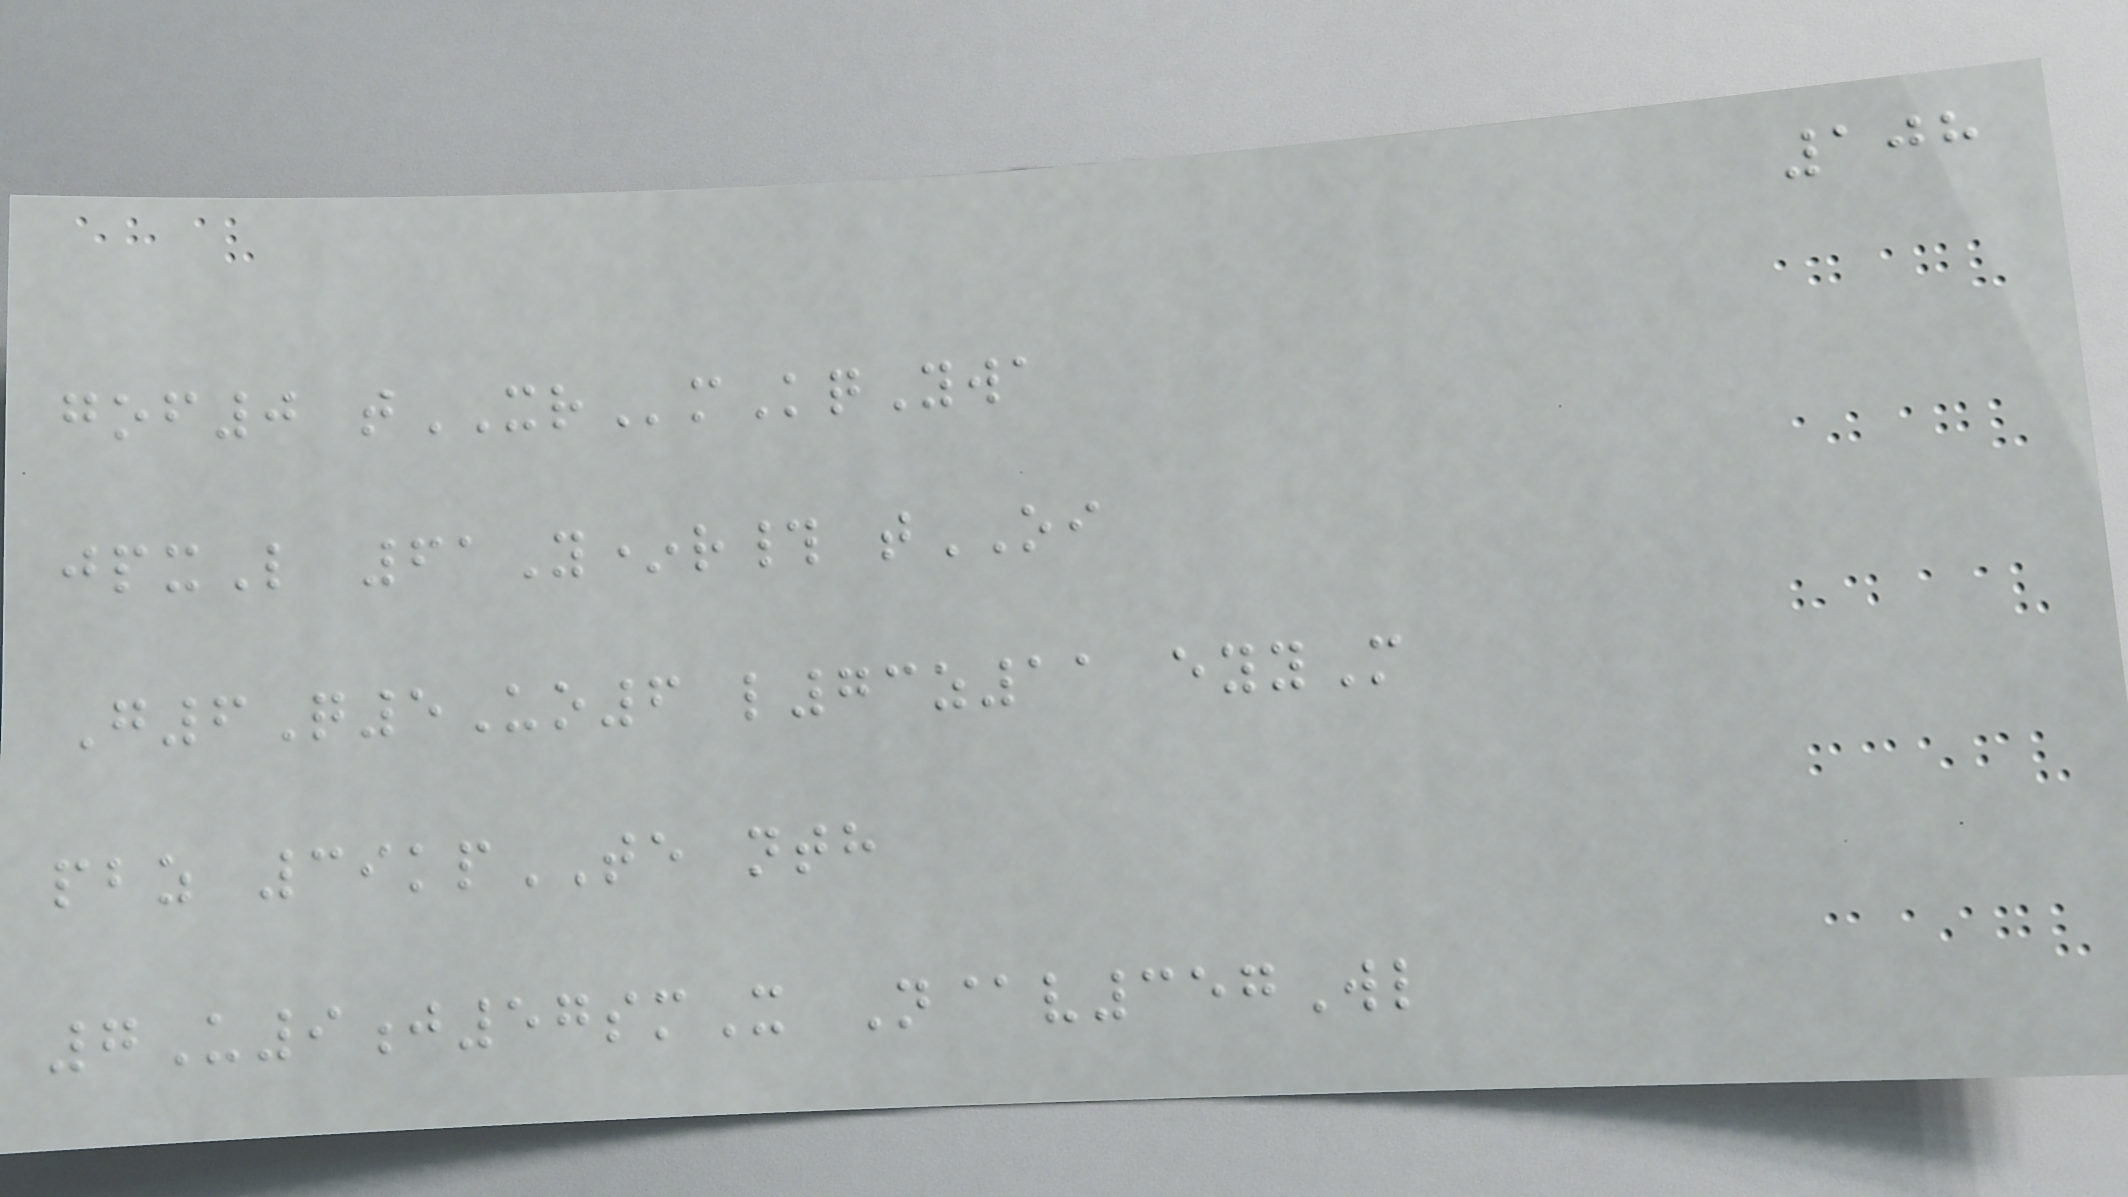108
gof0 tXRmKqYwa
jpxL 61Y*r# tOI
G6Q5Uo6 l73z11 eyyM
pbz 39kpTE nth
7U9j57smX N@v357Wl
